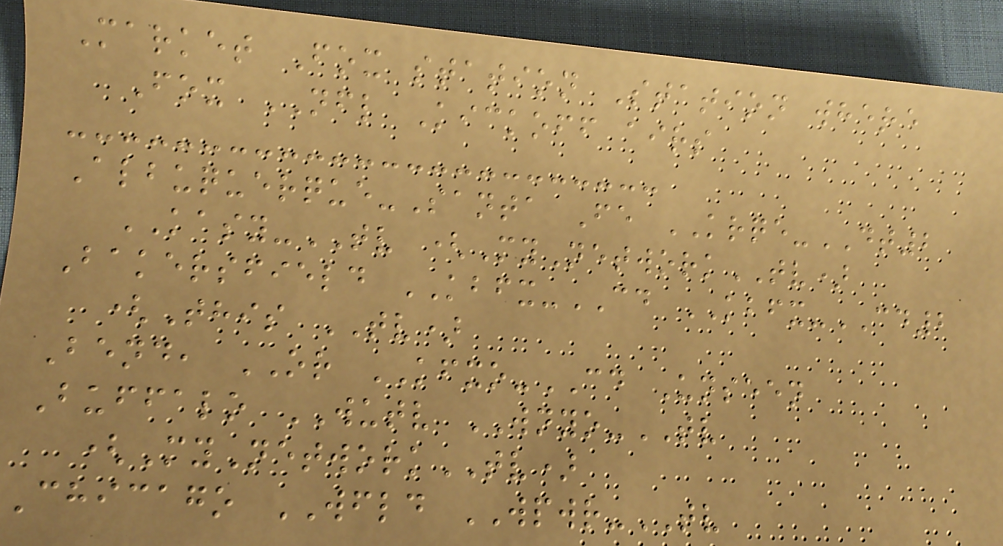Market Fox station Station where
Fox NFL Kickoff airs
Albuquerque-Santa Fe KRQE-DT2
KASY-TV (MyNetworkTV)
Bakersfield KBFX-CD KBFX-CD2
(This TV)
Bend, OR KFXO-CD Unseen
Buffalo WUTV WNYO-TV
(MyNetworkTV)
Chicago WFLD WPWR-TV
